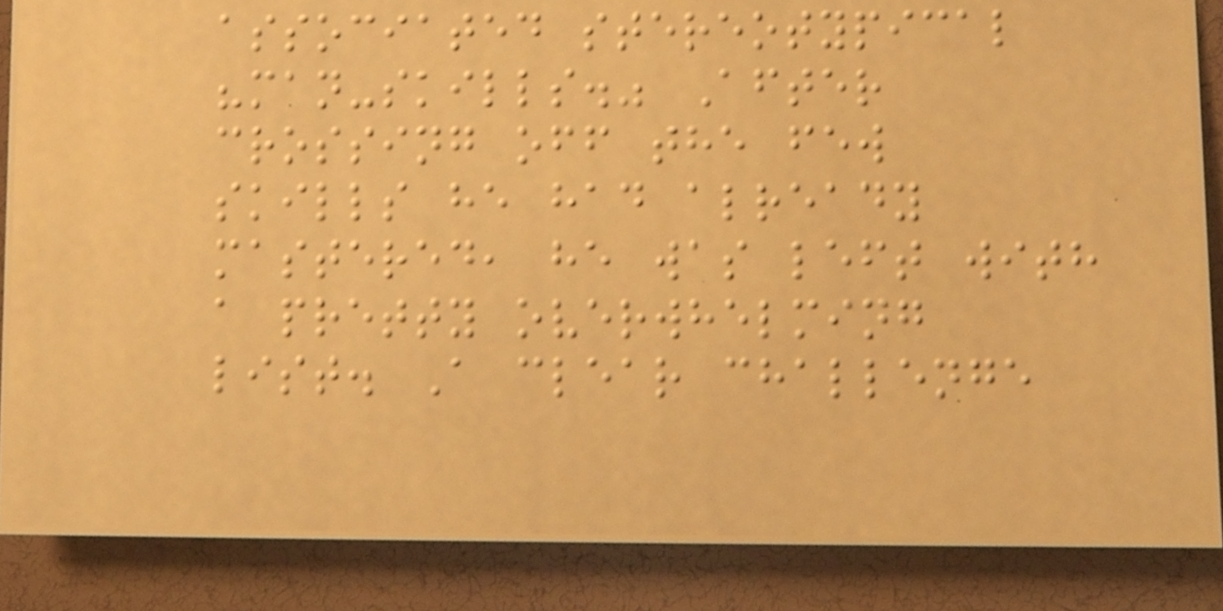associated stereotypical
"man-skills." After
crossing off the few
skills he had already
mastered, he was left with
a pretty overwhelming
list. A clear challenge
